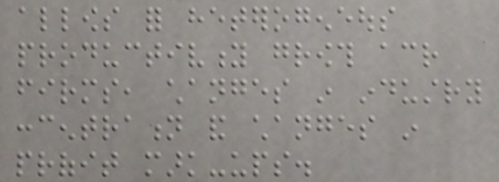allows for heterogeneous
productivity growth across
firms, changes in industry
concentration and changes in
profit mark-ups.
